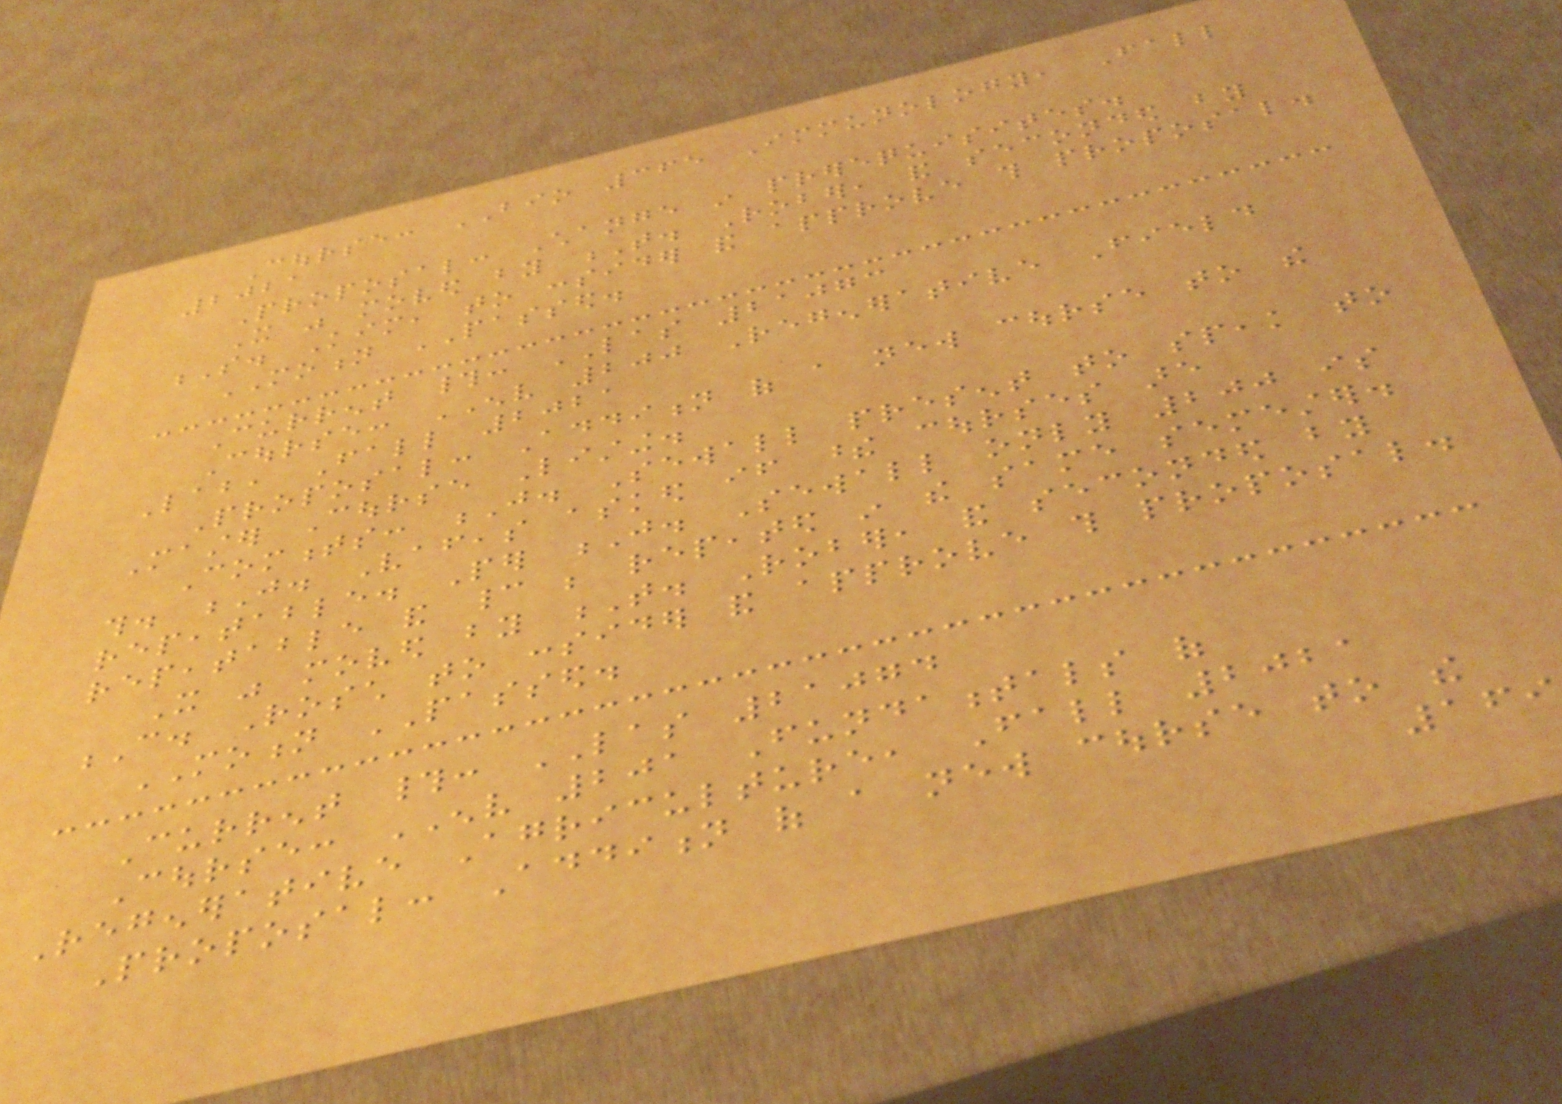Course: BIO 365 Immunology, Fall
2021
Proposal: Change in prerequisites.
It was moved by T. Rober, and seconded by
S. Kim, to consider and approve this proposal.
MOTION PASSED.
Current #: LAS 21073
Course: ENV 200 Regenerative Field
Lab, Fall 2021
Proposal: Addition of a new course to the
Master Course Listing.
Comments: J. Sewall present to speak to
this. J. Vafeas asked if these courses are
repeatable. Per J. Sewall only 200 is
repeatable and cannot be repeated in the same semester.
It was moved by T. Rober, and seconded by
C. Rosch to consider and approve this proposal.
MOTION PASSED.
Current #: LAS 21074
Course: ENV 201 Fundamentals of
Regenerative Agriculture, Fall 2021
Proposal: Addition of a new course to the
169
